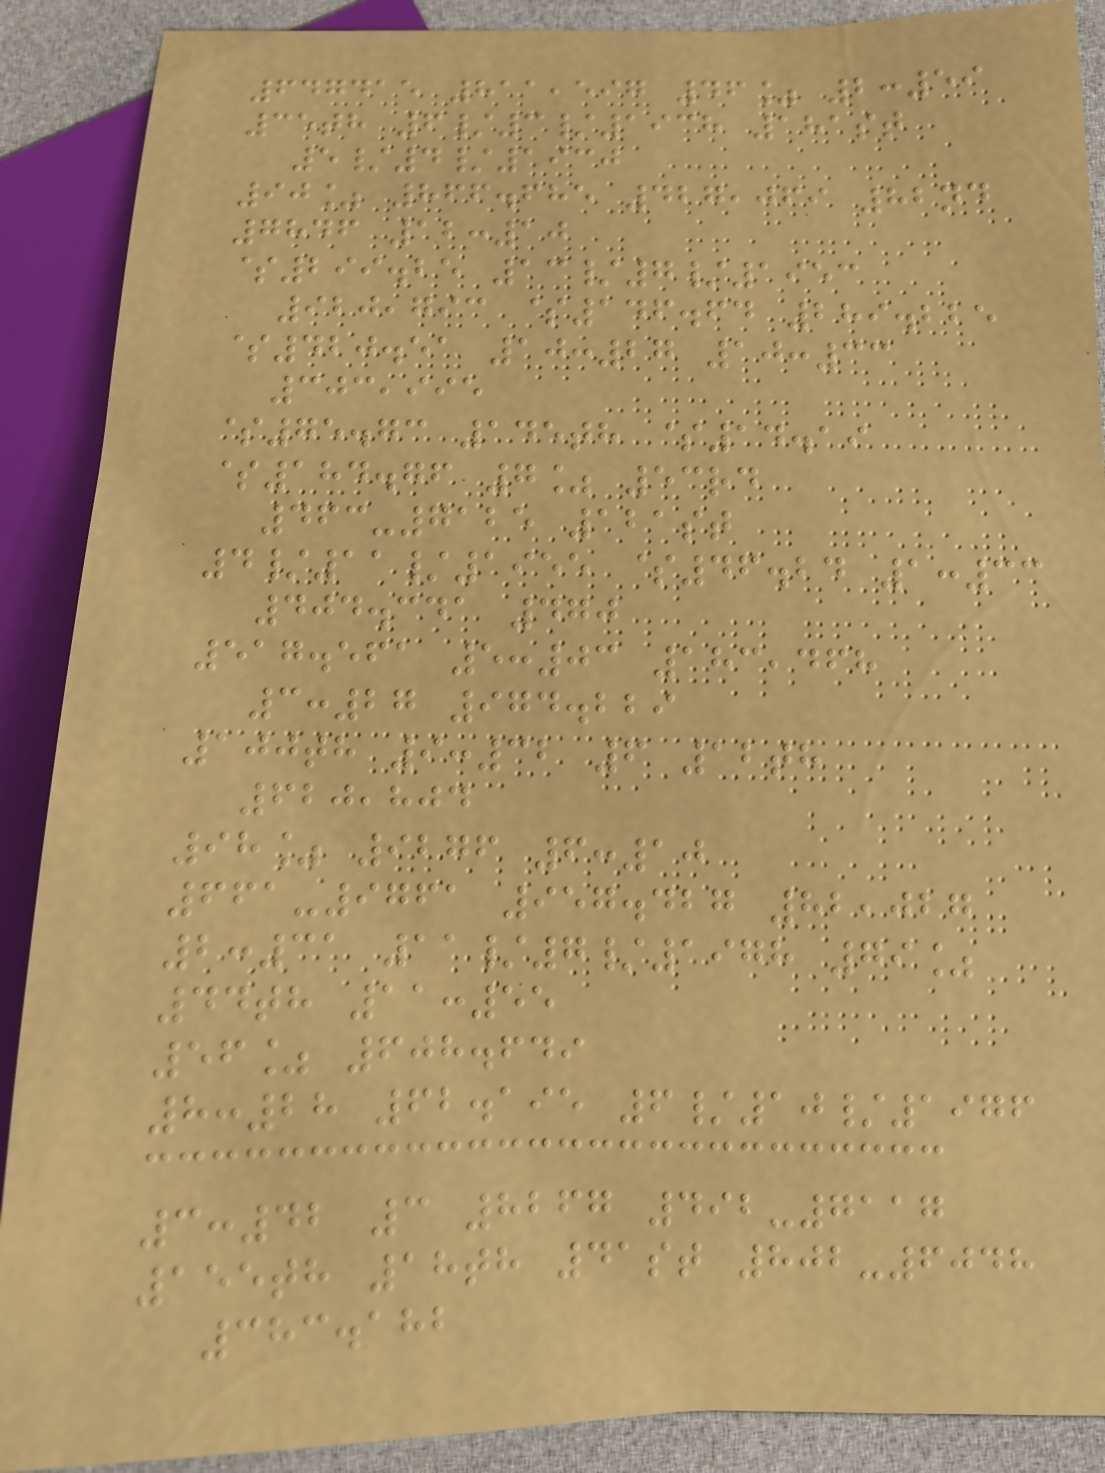647415 811,597 46% 2:59
35th 6/3/1938 181st
5/4/1930
90% 866.685 427,069 82nd
7846 12:10
$299.25 13/7/1953
920,793 $146.64 289.225
$420.51 10:27 10:33
303,995
$75.73 145th $14.19
$184.76 7% 53rd
463-7125 121st
4/11/1955 $46.24 1:33
404.341 470
517.561 5:03 183,468
3:27 974.229
100th 9:32 6 12th
620,804
98% 9276 6:10
661-9761 957.427 82,027
2:31 11/7/1978 79%
44th 11:55
56% 608.649
8:28 62.195 6/10/1976
3:42 3 8267 492-7117
155th 18th 41st 802-6048
383.182
